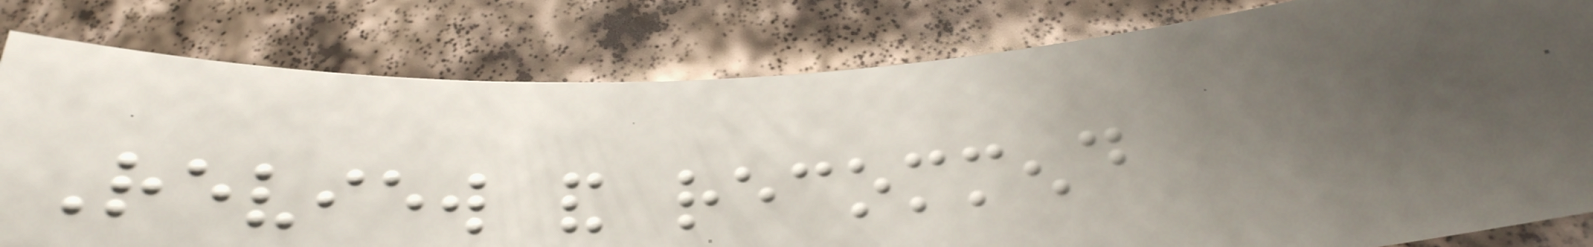Review and recommend
